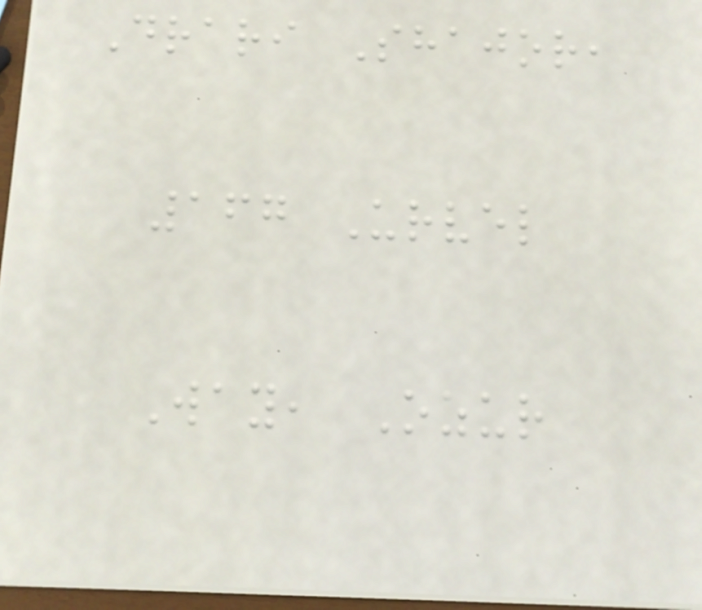Drari Shajor,
167 Urvel
Way, Ozur
